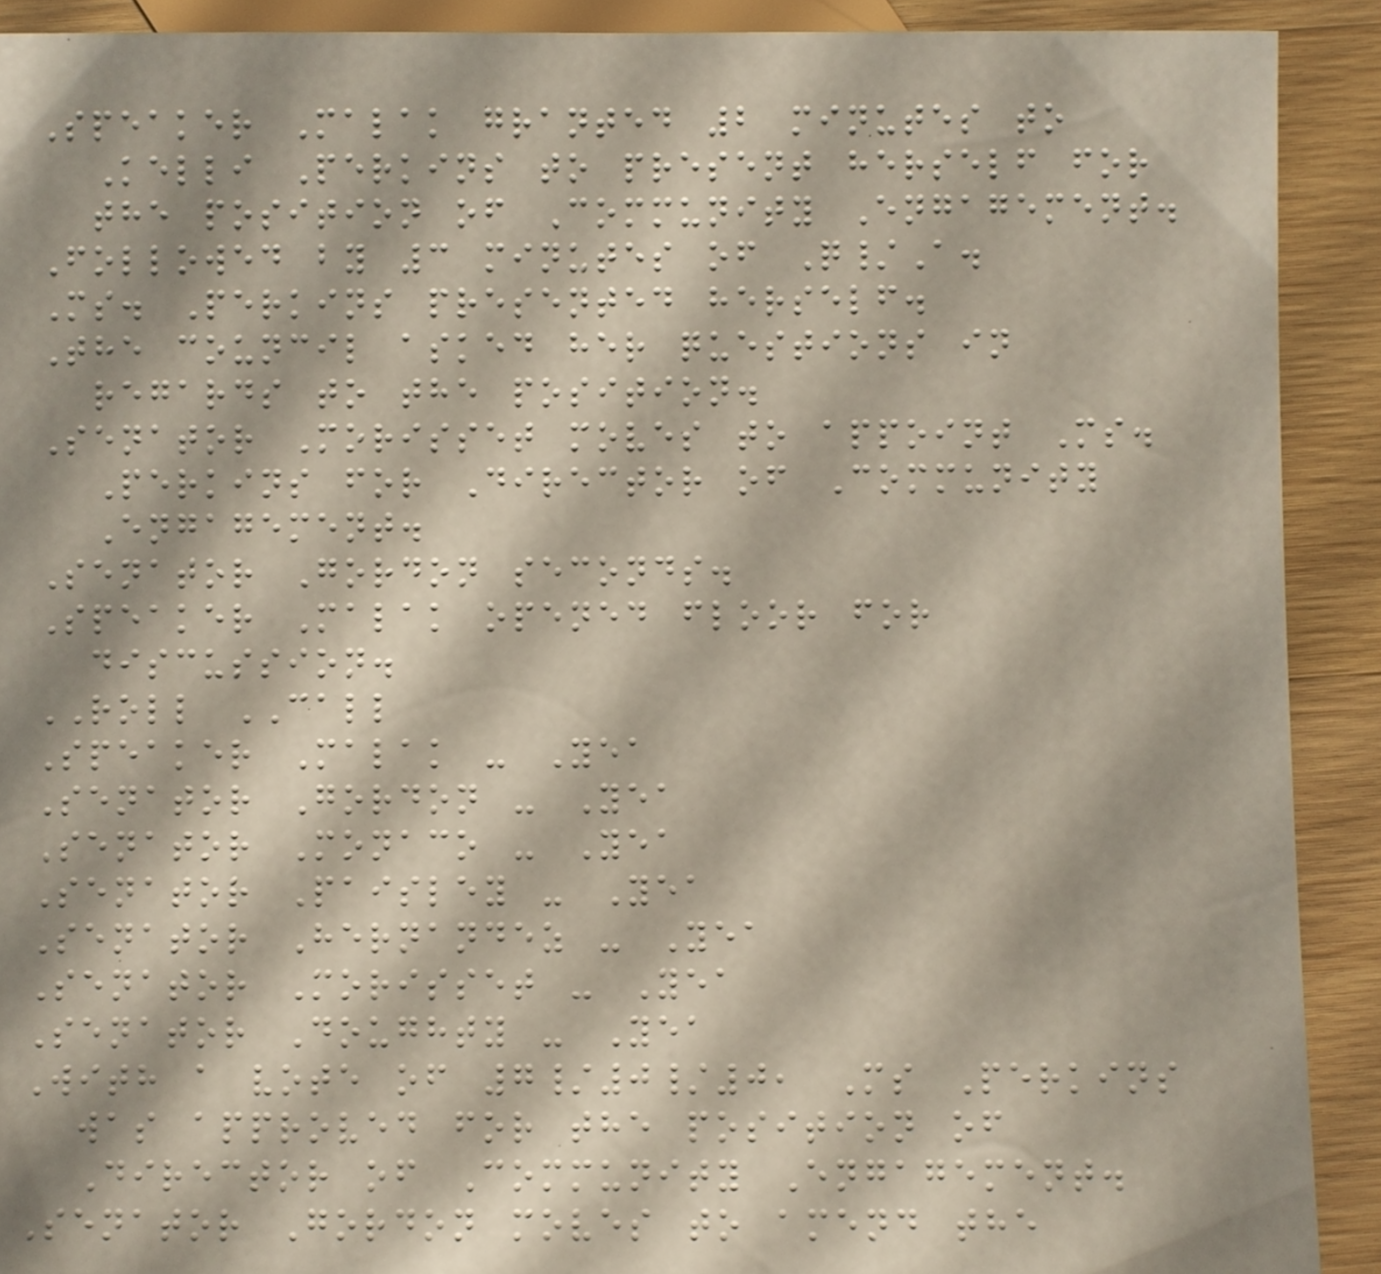Speaker Malak granted 2 minutes to
Kelli Perkins to present herself for
the position of Community Engagement.
Followed by 3 minutes of Q/A.
Ms. Perkins presented herself.
The council asked her questions in
regards to the position.
Senator Morisset moves to appoint Ms.
Perkins for Director of Community
Engagement.
Senator Gordon seconds.
Speaker Malak opened floor for
discussion.
ROLL CALL
Speaker Malak - Yea
Senator Gordon - Yea
Senator Monaco - Yea
Senator Paisley - Yea
Senator Hernandez - Yea
Senator Morisset - Yea
Senator Doughty - Yea
With a vote of 7/0/0, Ms Perkins
was approved for the position of
Director of Community Engagement.
Senator Gordon moves to amend the
